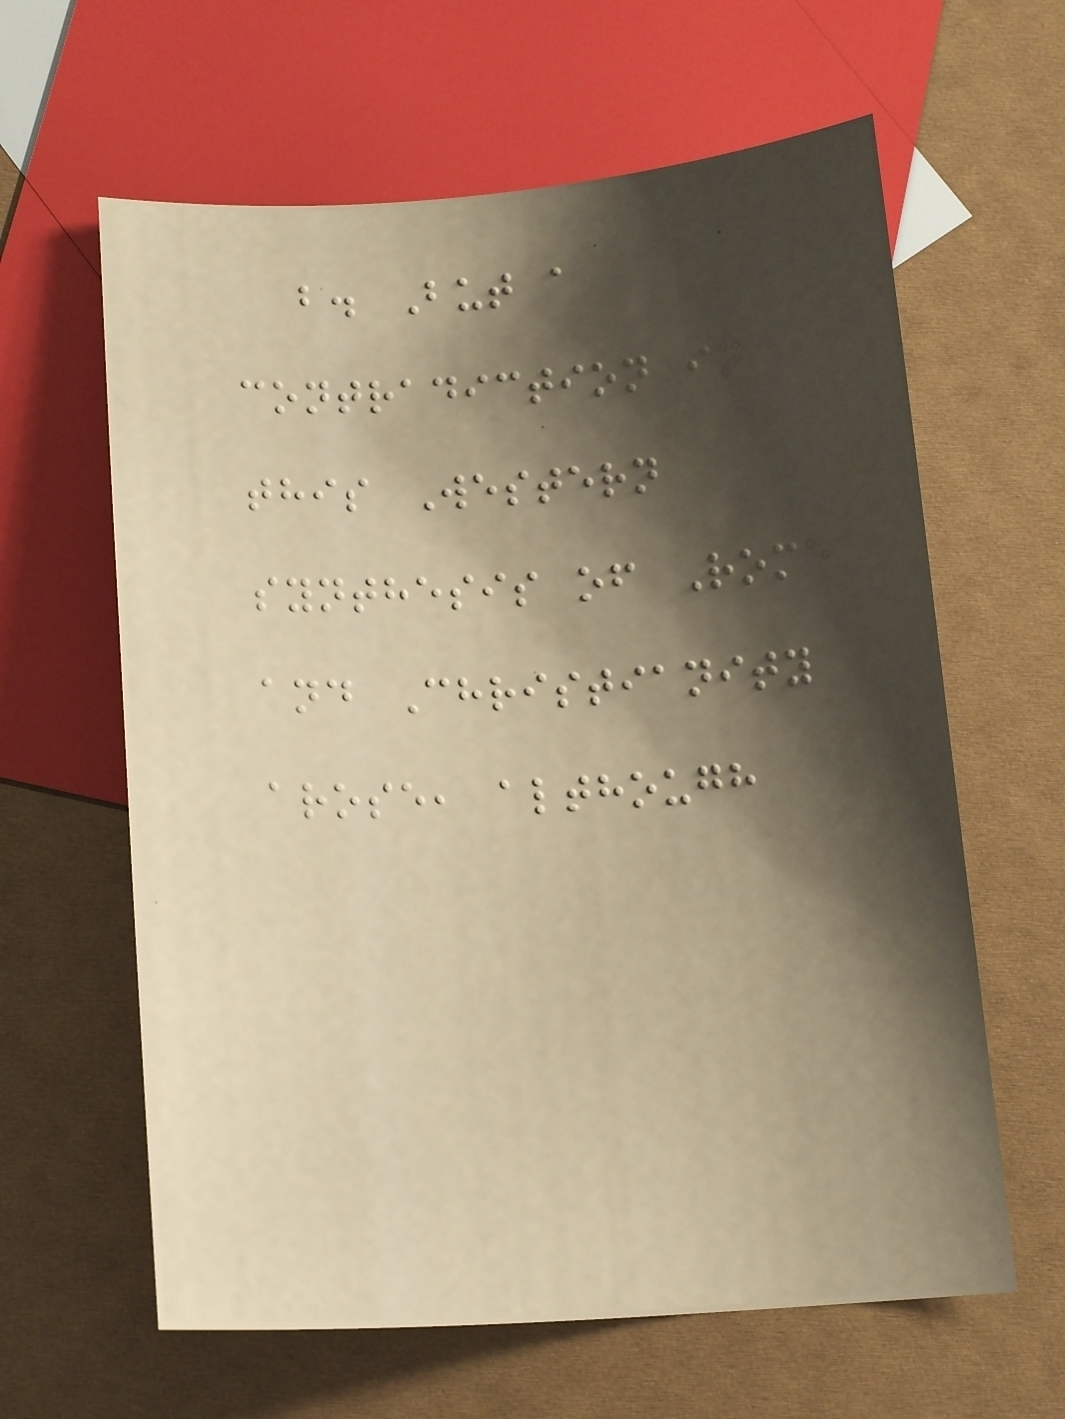b. But a
contradiction in
this Western
synthesis of Rome
and Christianity
arose, although
